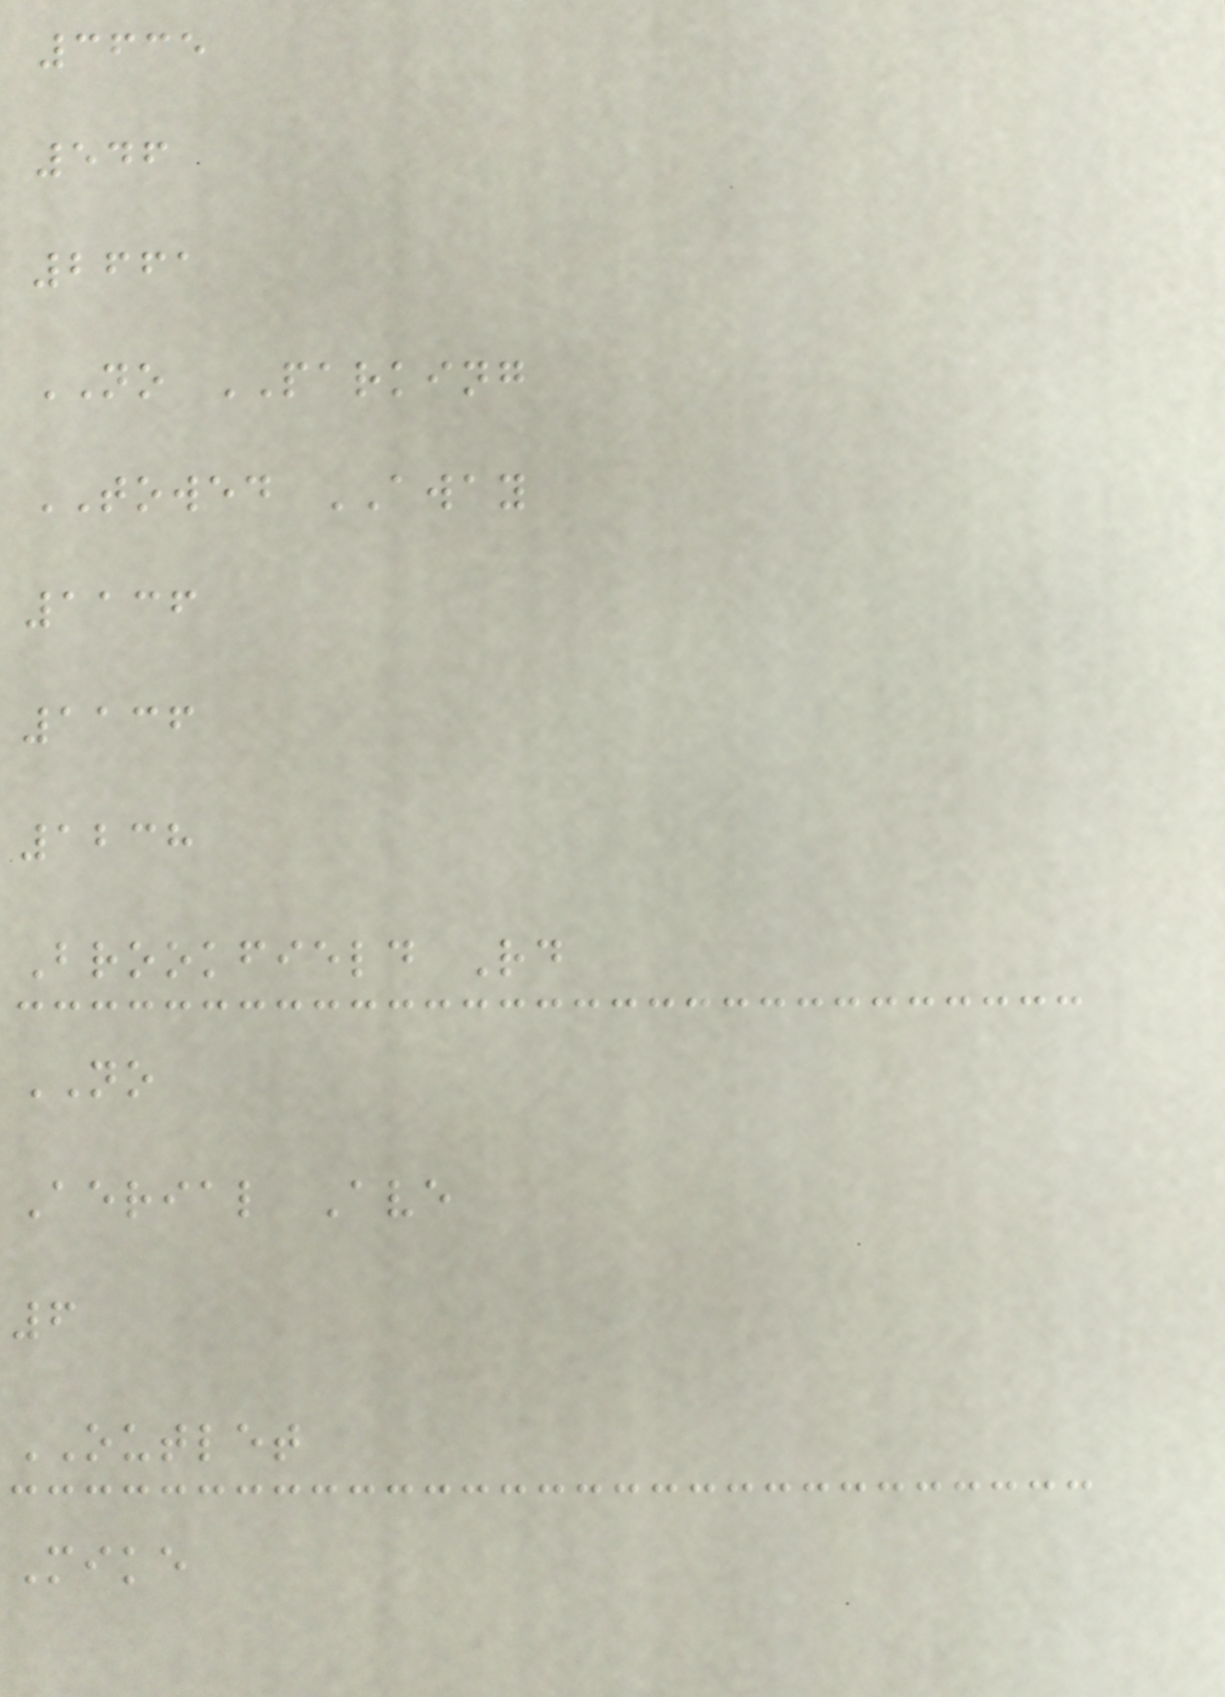3635
546
2661
NO PARKING
TOWED AWAY
1136
1136
1238
Brookfield Rd
NO
Aerial Ave
6
OUTLET
Mike
